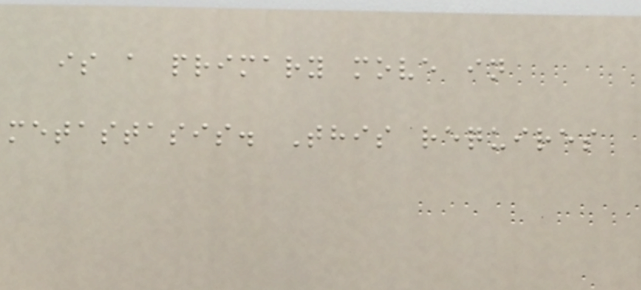is a primary move in
metastasis. This requires
